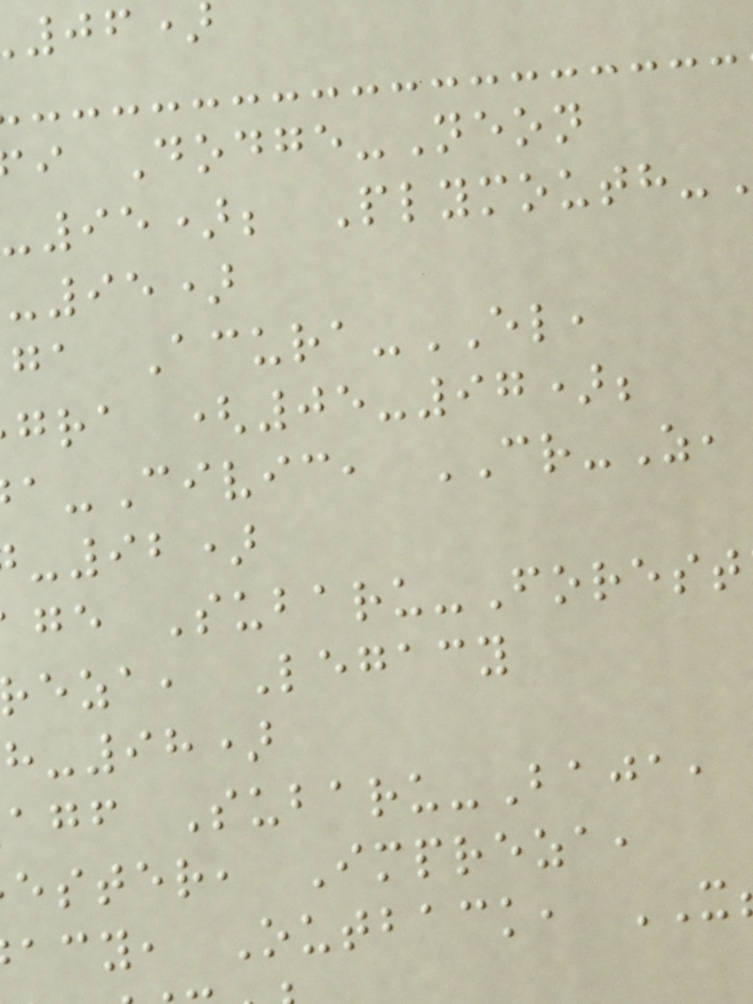06)
i Dodge-Neon
-95); Plymouth-
-95)
ga Acura-EL,
gra (05-97);
a-Civic, CR-Z,
-92)
ge Subaru-Forest
eza, Legacy
-98)
agf Subaru-Baja,
ester, Impreza,
acy, Outback,
